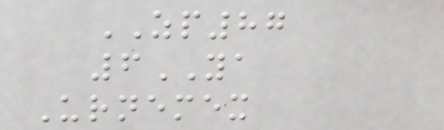ZP87
6YA
Urnemex
